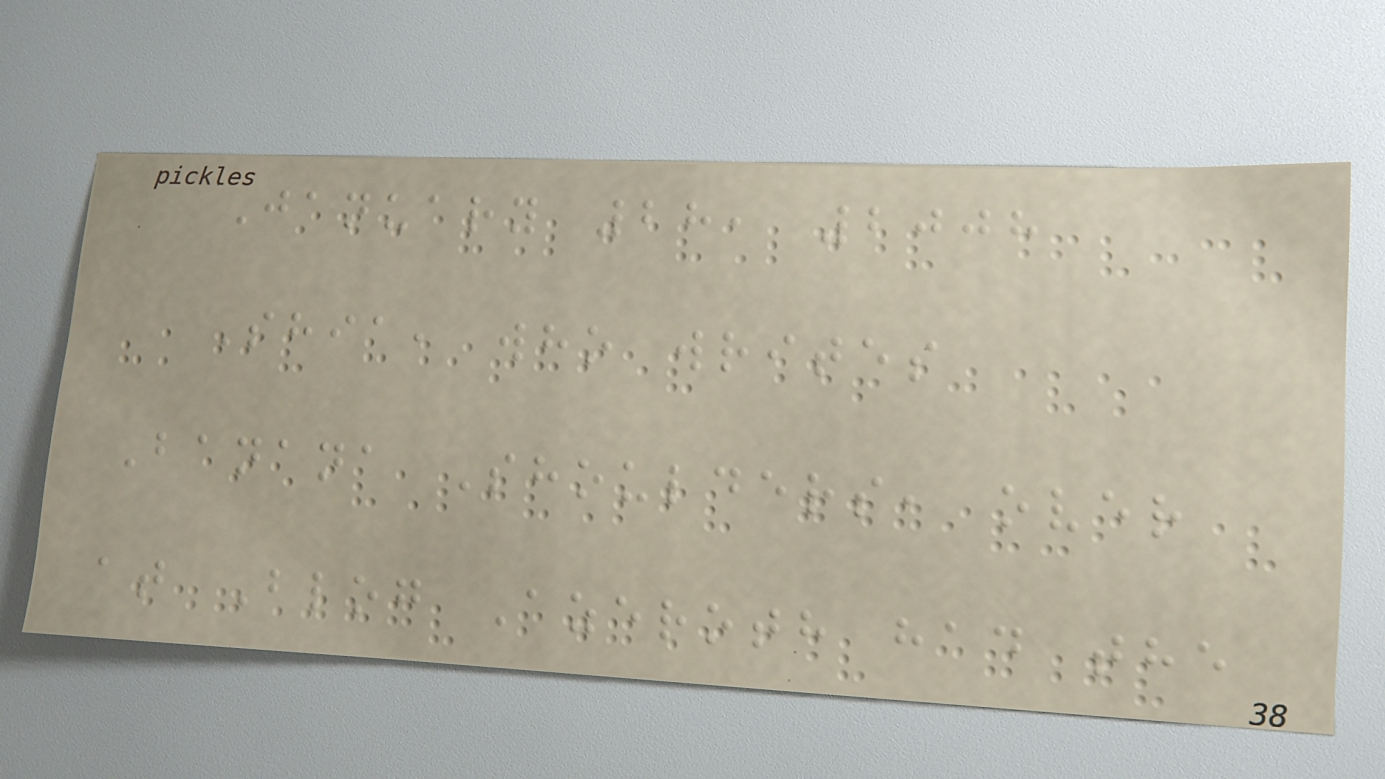January 28, 2008
Shia, who writes
Banana Shoulders, over
at Blog Azeroth had the
